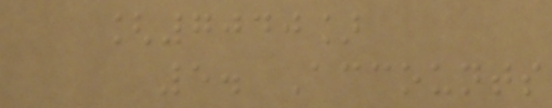[7040]
5. Accounts
